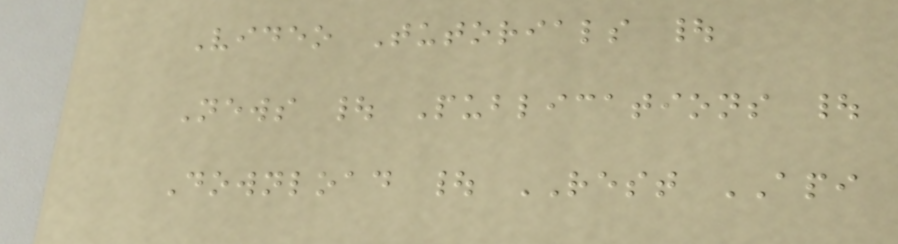Video Tutorials |
News | Publications |
Download | REST API
